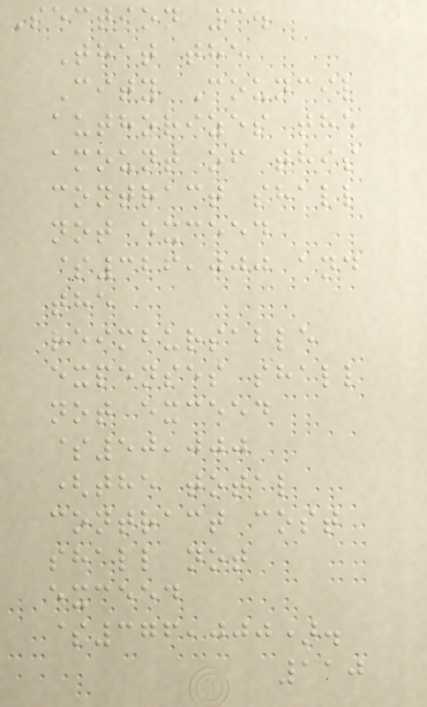Section 3.
That the
City Council
authorizes the
amount of this
contract shall
not exceed
$326,000 and
the
reimbursable
expenses shall
not exceed
$50,000
(the total
contract cost
shall not
exceed
$376,000).
110
